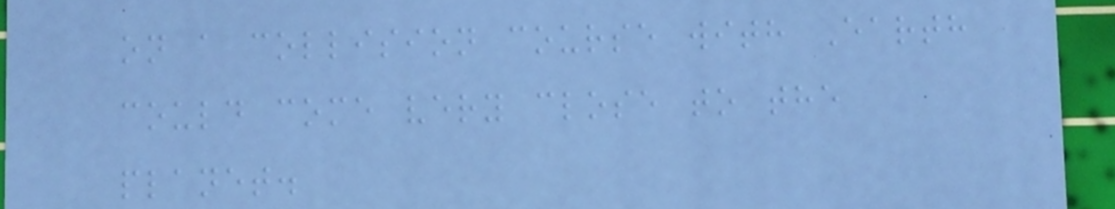on a collision course with Earth
could come very close to the
planet.
